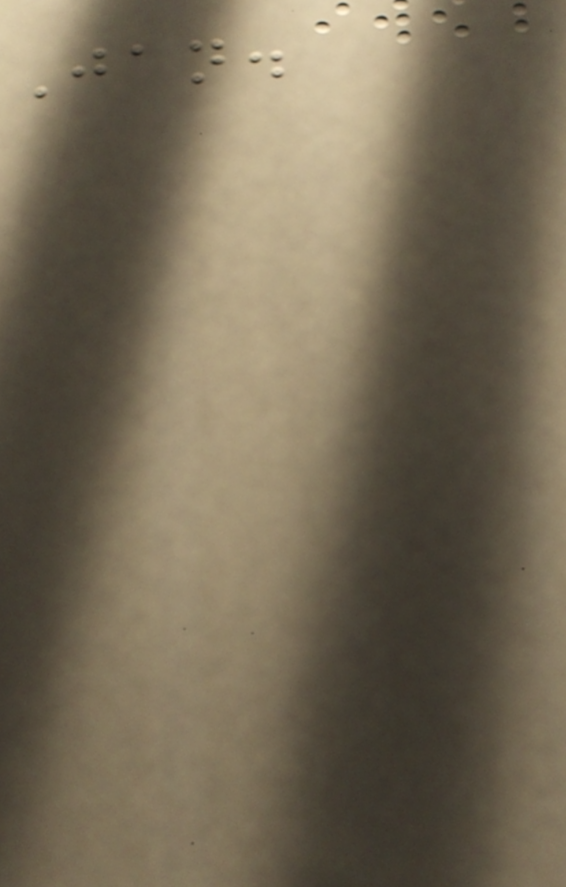Jan.
